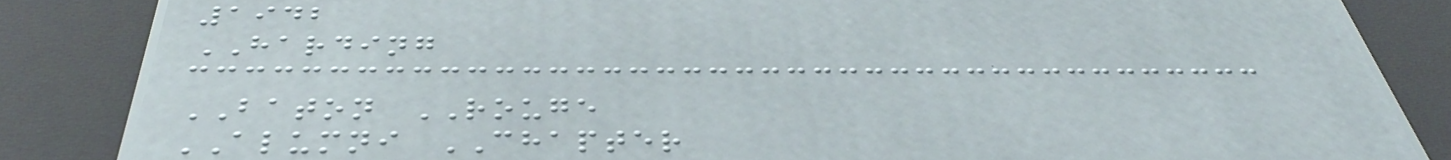1942
HARDING
BATON ROUGE
ALUMNI CHAPTER
